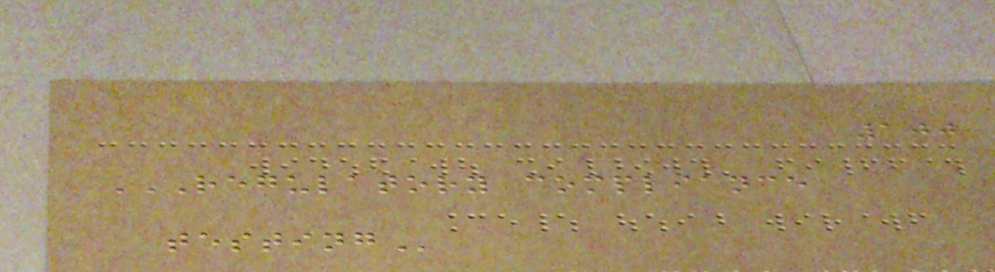100
REGULATORY COMPLIANCE
TESTING
